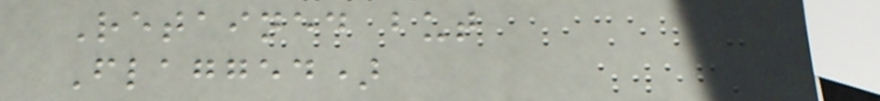Retained but
Flagged)
